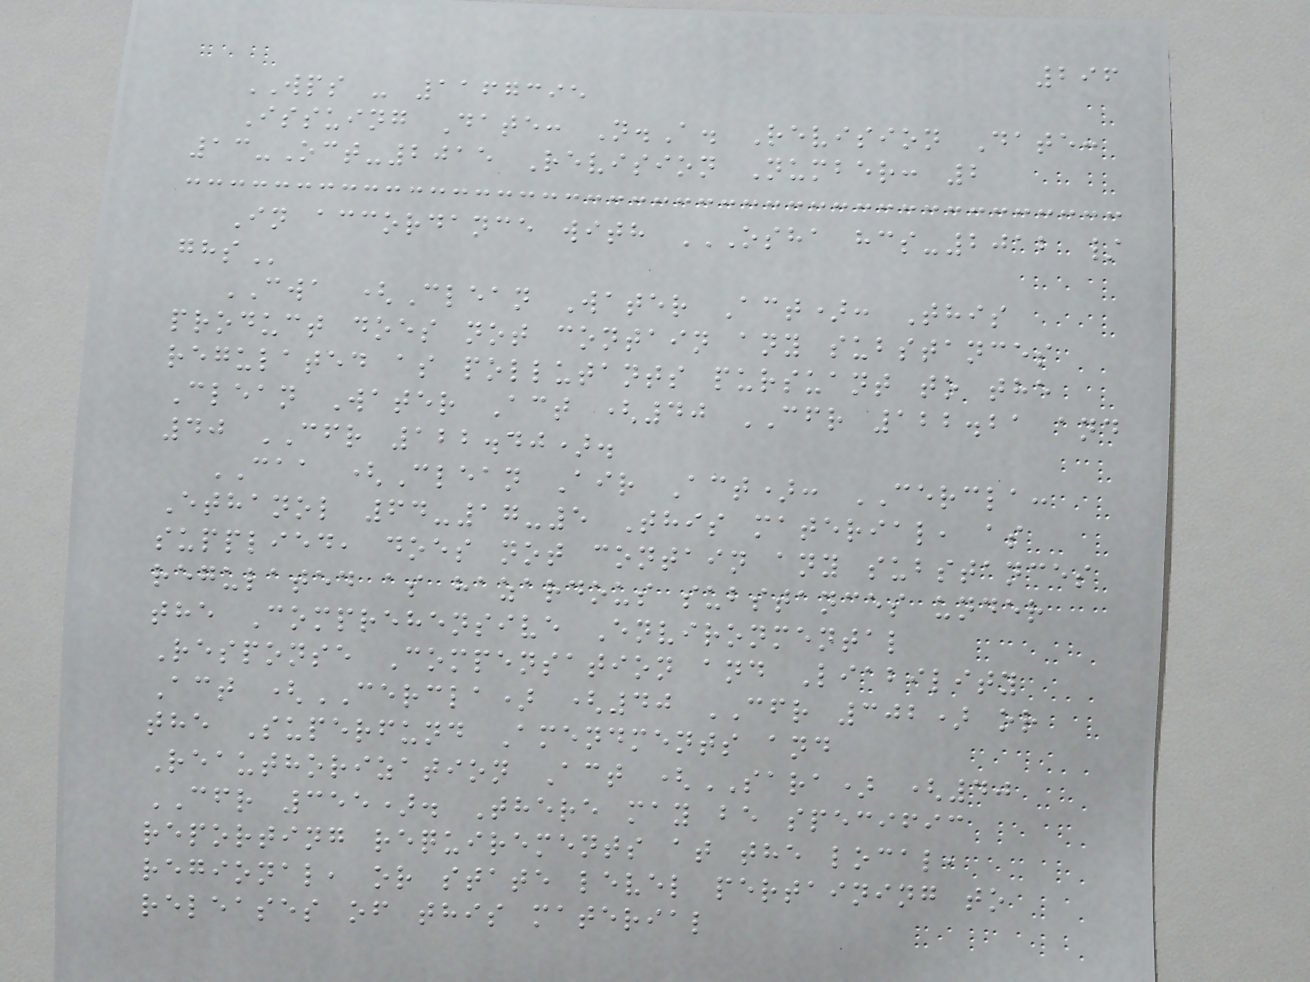296
WPS - 1167395
Issuing Date: N.A. Revision Date:
13-Oct-2015 Revision Number: 2
In accordance with OSHA HCS-2012 /
GHS
CWA (Clean Water Act): This
product does not contain any substances
regulated as pollutants pursuant to the
Clean Water Act (40 CFR 122.21 and
40 CFR 122.40).
CAA (Clean Air Act): CERCLA:
Ethanol 64-17-5 This material, as
supplied, does not contain any substances
regulated as hazardous substances under
the Comprehensive Environmental
Response Compensation and Liability
Act (CERCLA) (40 CFR 302) or
the Superfund Amendments and
Reauthorization Act (SARA) (40
CFR 355). There may be specific
reporting requirements at the local,
regional, or state level pertaining to
releases of this material
